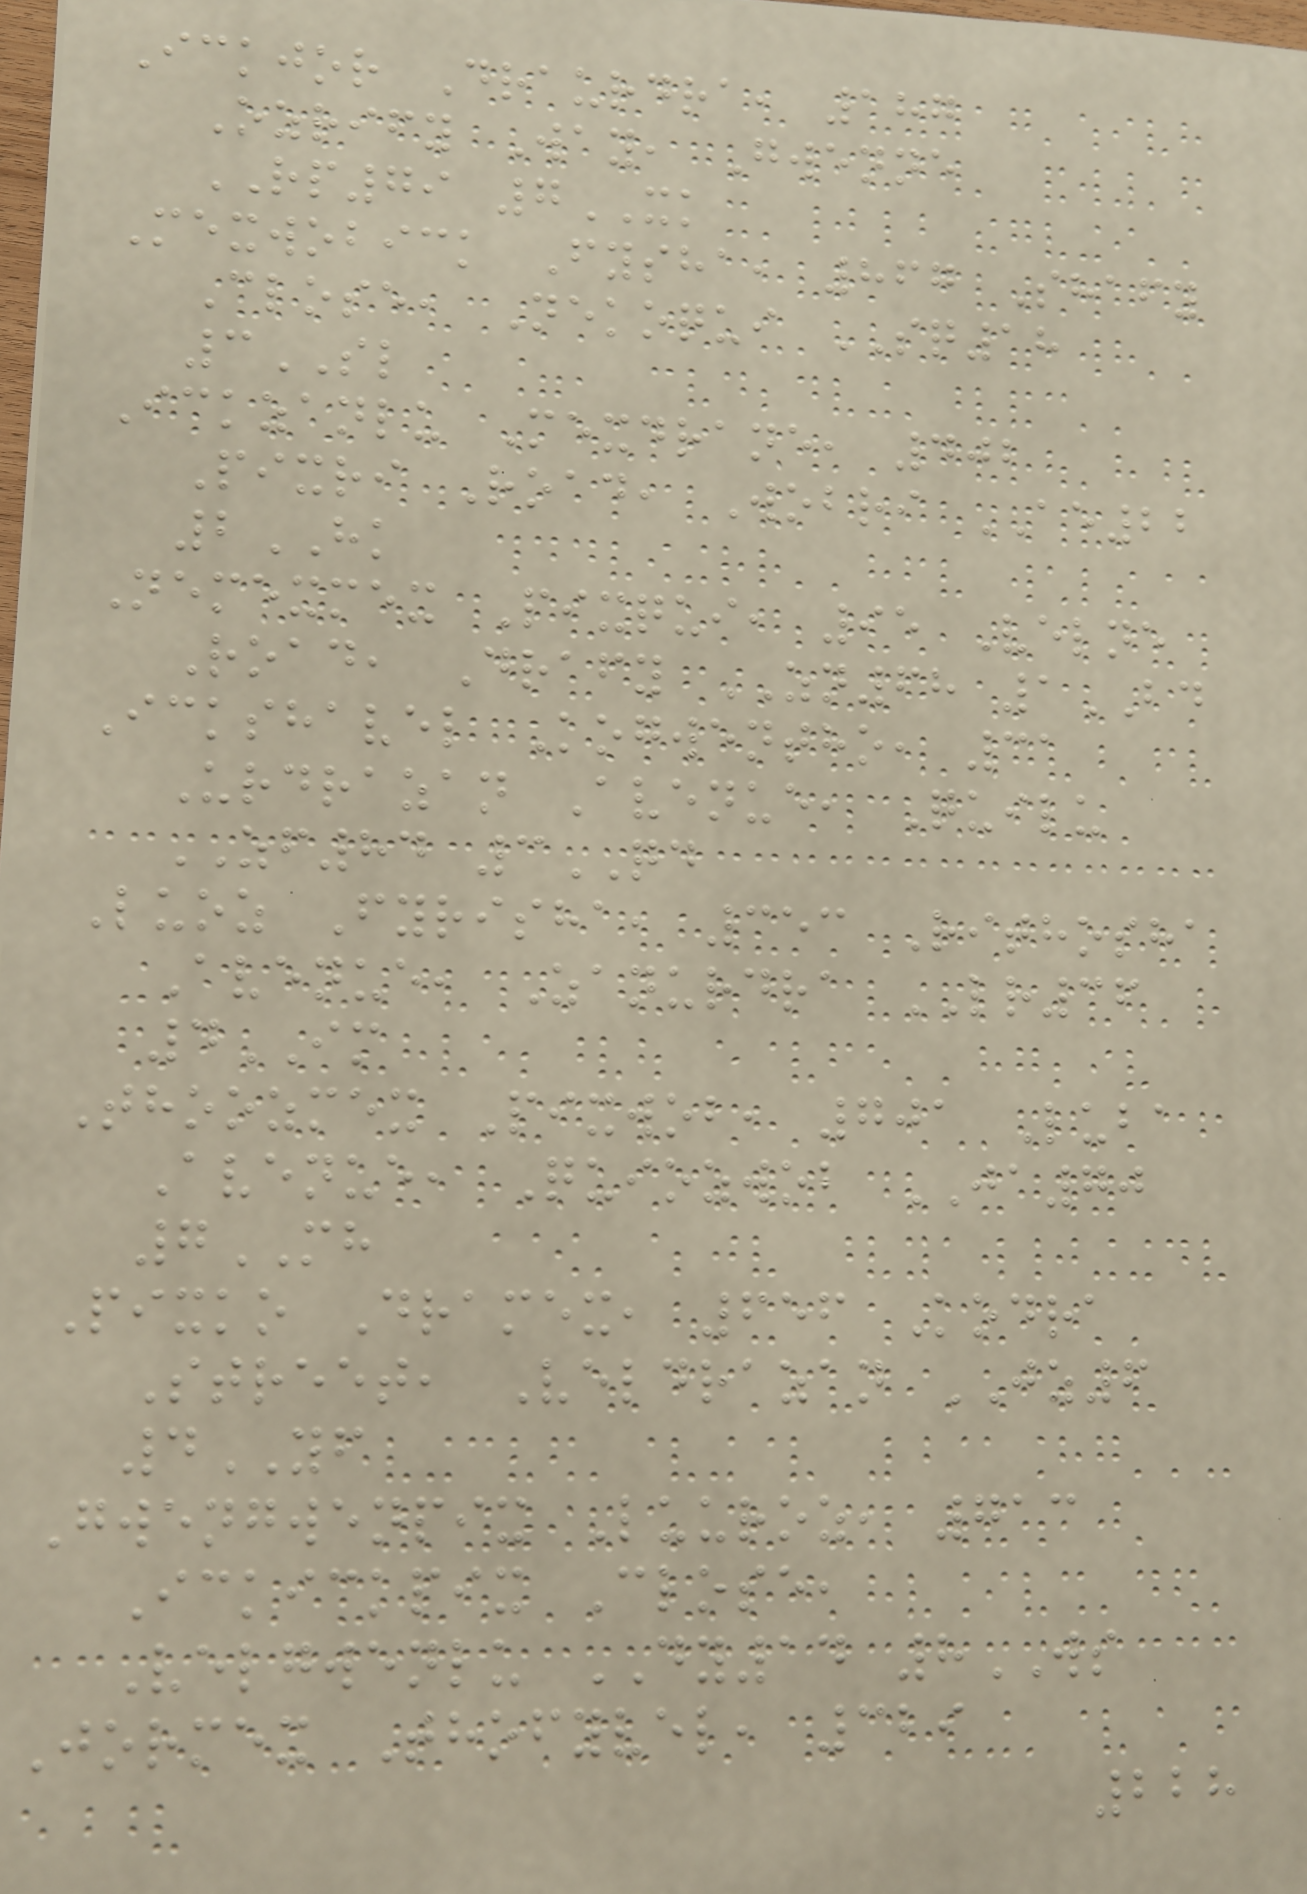Ickjor Draurdra, 187
Ozrify Way, Gwenne
RP79 7XK
Mexwobick Fysha, 867 Shafy
Close, Nekoqui SQ18
3SL
Ickzanlu Mexdrane, 402
Pixri Road, Wobri AE22
2HK
Nemexmex Pixqui, 95 Velne
Road, Drafy ZN68 1BD
Ickshavel Kogwentho, 31
Urdrazan Avenue, Quilu
ZF84 3QD
Luoz Fyrisha, 353 Rithosha
Avenue, Zanurdra LR36
4IM
Thoozmex Pixwob, 701 Luba
Avenue, Quiozwob JA70
7MH
Pixko Dramex, 656 Kodra
Street, Veldrazan JZ6
4YF
Gwengwenpix Luuroz, 713
Ickickpix Close,
Velgwenlu DY14 8WS
Jormex Thofyvel, 329
228
